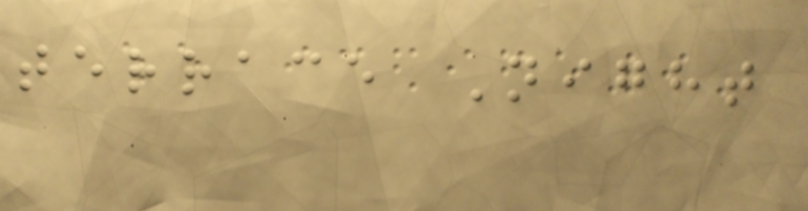terrace Night
